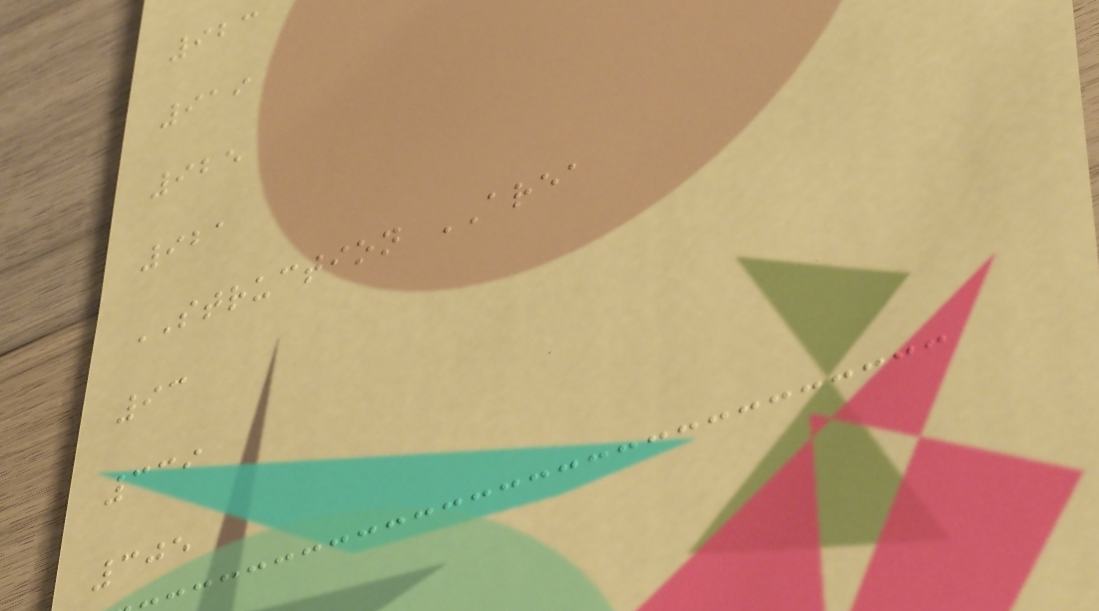923
919
925
921
STRUCTION AREA
93
339
305
